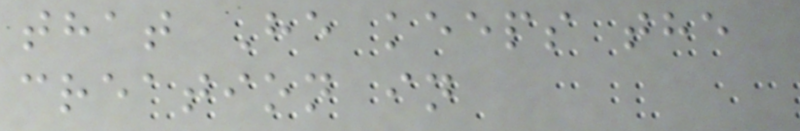that He keeps the
creation in
